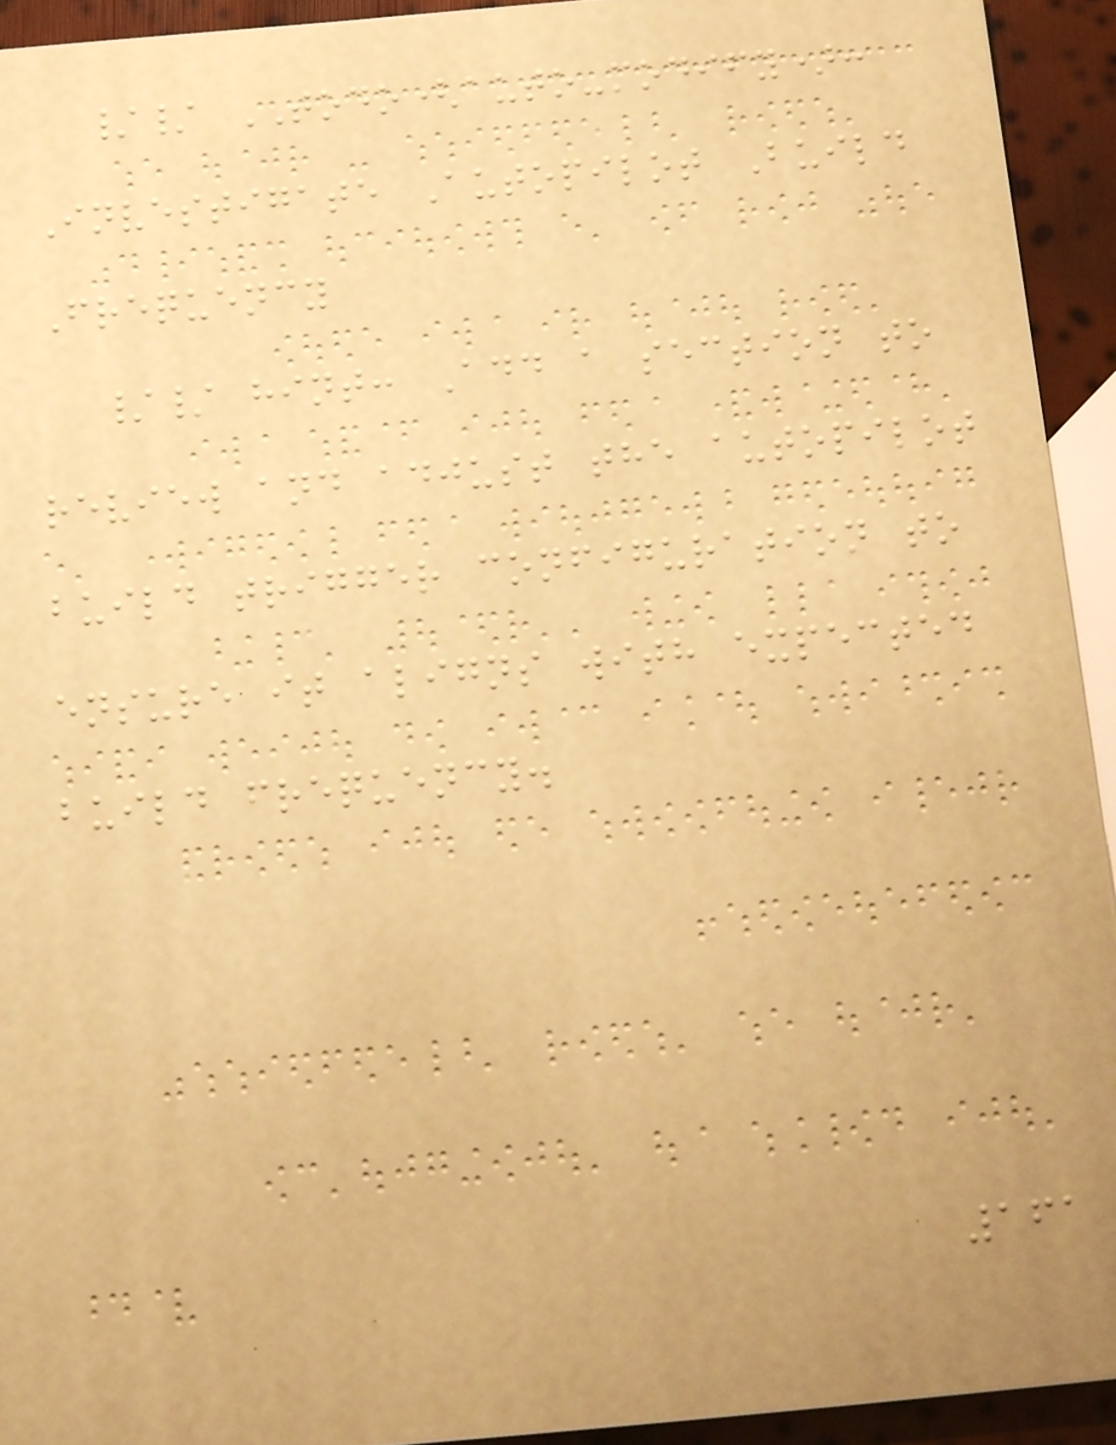// TODO(auto-modify):
Investigate Autopilot Build
Frequency
// hint: Add a section to
review and adjust the autopilot
build trigger configuration to
ensure it aligns with expected
build frequency.
161
